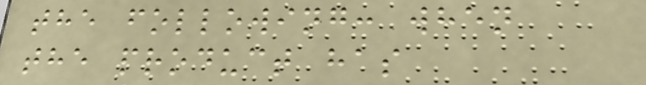the following: when
the product has
